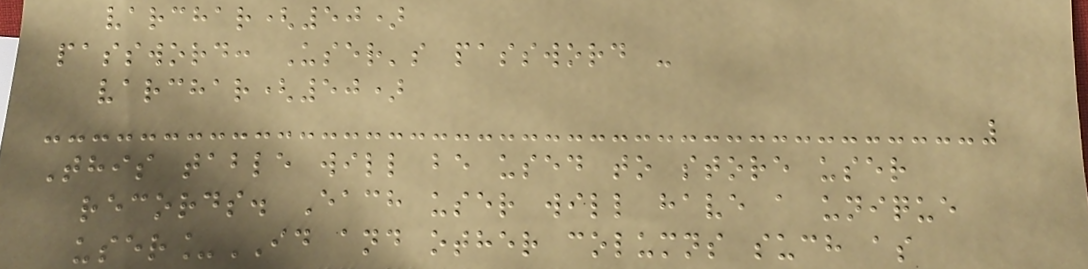varchar(50)
password: User's password -
varchar(50)
This table will be used to store user
records. Each user will have a unique
user_ID and other columns such as
